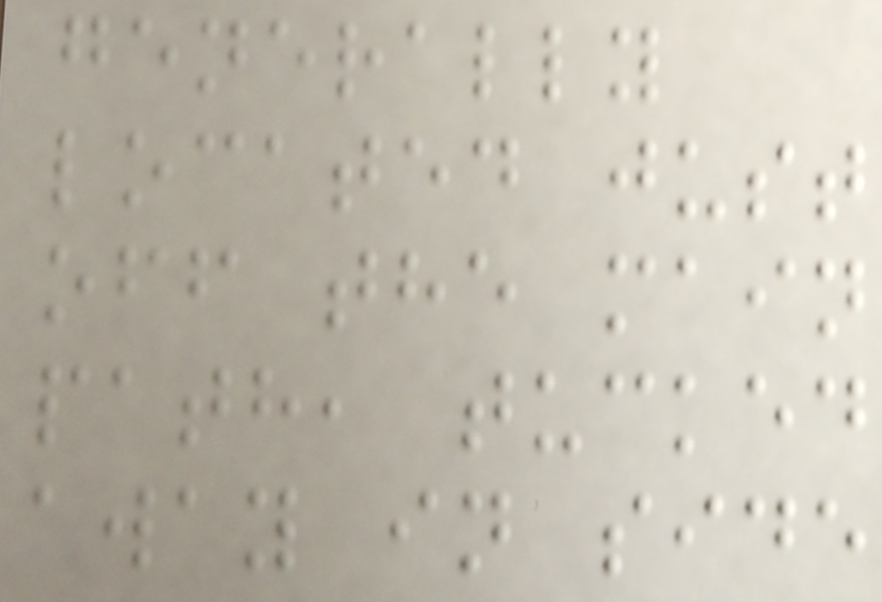generally
located just
off the main
path, tucked
away in side
